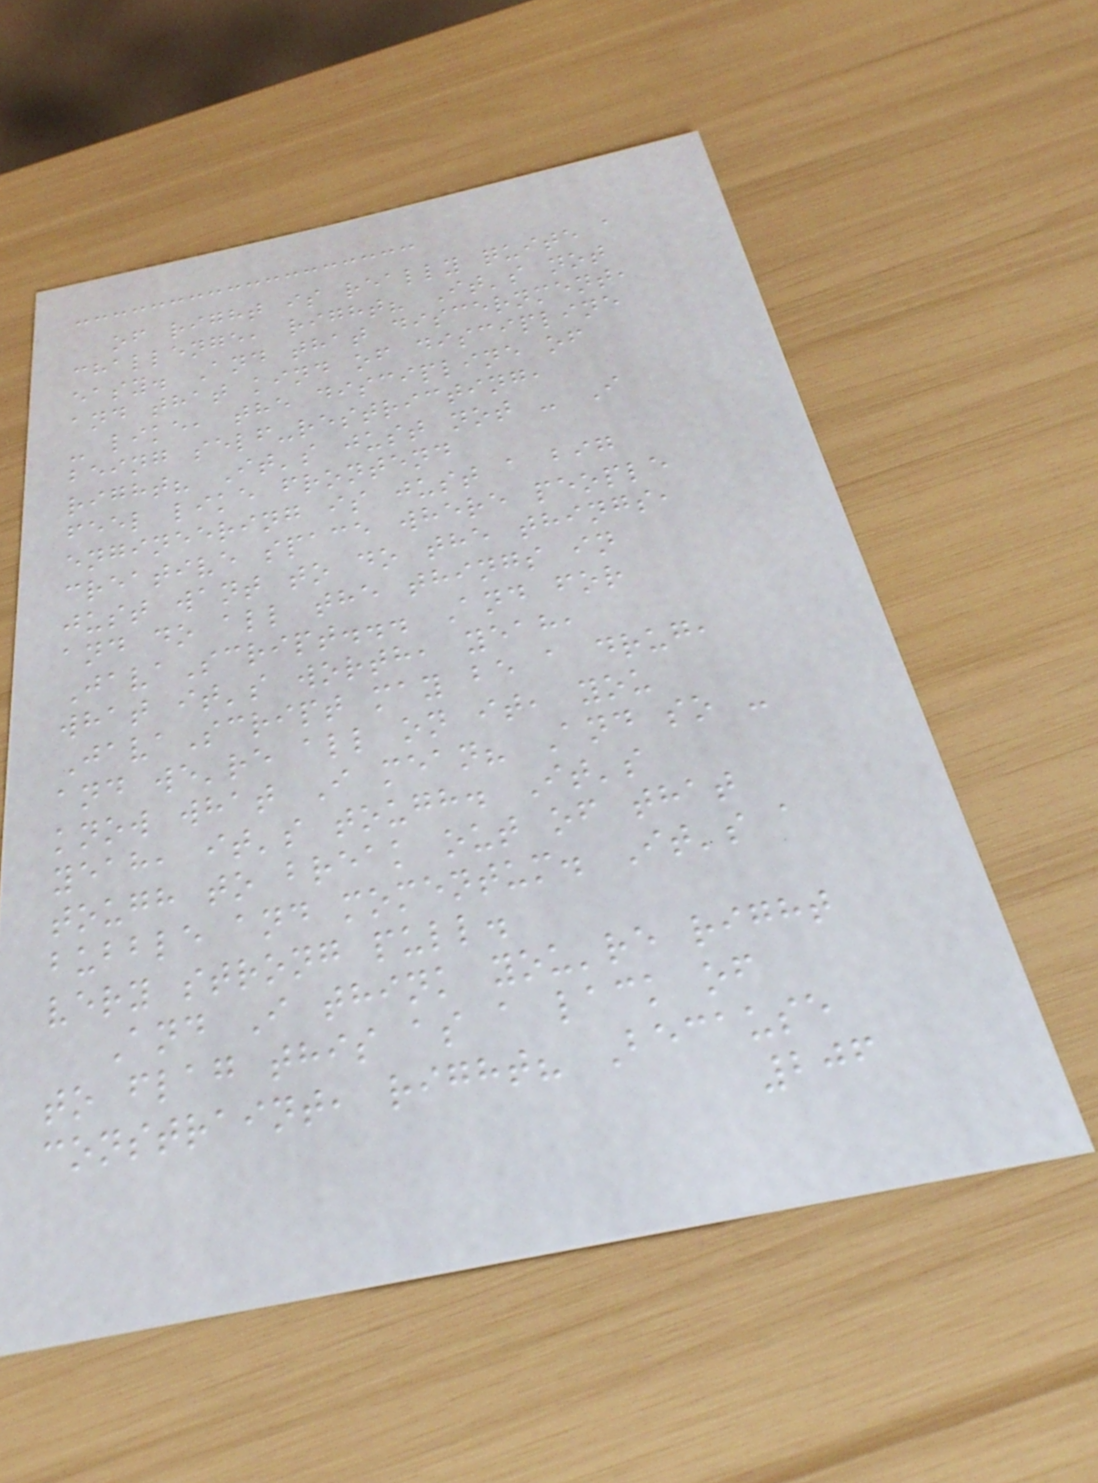of right is really quite a
challenge, right? It's not
easy. And that discernment,
and that kind of discipline
- like, the discipline of
being self-restricting,
right? It's just not - I
feel like frontend
engineering is just a big
creative space where people
just want to do the things,
and do all the things in
JavaScript... And for
what it's worth, yeah,
JavaScript may be a drug,
and we're all on it, you
know what I mean? And so -
yeah, it's tough. It's
tough to break out of that
bubble and momentum. It's a
very strong pull.
And I think you're right
to flag this as a lack of
constraint, right? Because
206
